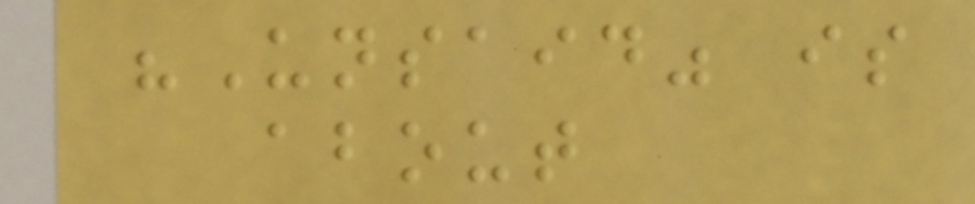"Unsaid" is
about
